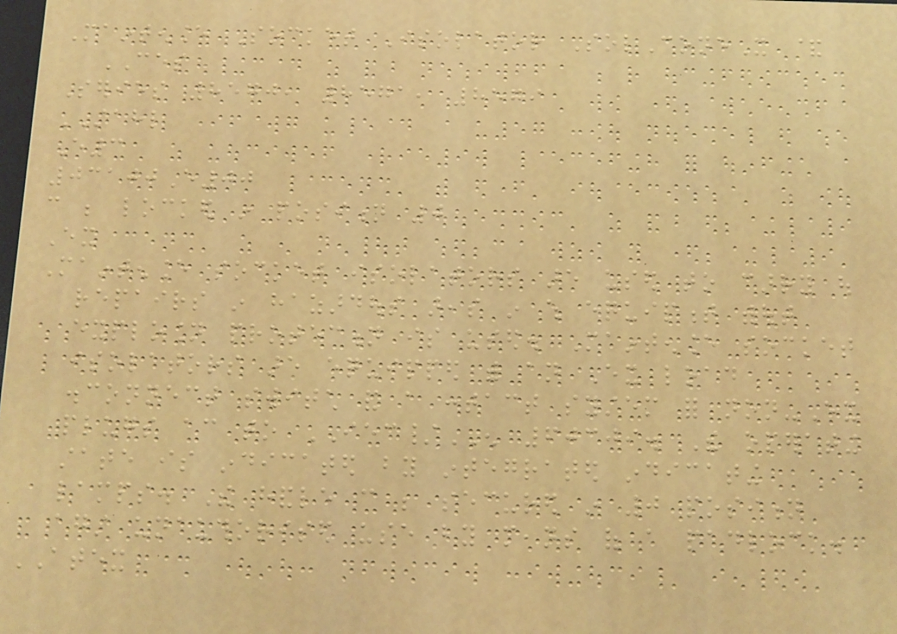Maintenance Socket Isolator SolConeX &
CES
Series 8570, 8571, 8579
STAHL
E3
03100E00
can be locked in position 0
Ex
Maintenance socket isolators are used to carry out
repairs in hazardous areas in which equipment without
explosion protection is used. Maintenance socket
isolators are equipped with an Ex load
disconnect switch and a contact system for non-Ex
plugs according to IEC/EN 60309. The operating
state is indicated by integrated indicating
lamps. The handle can be secured in 0 position
against unauthorised use by means of a padlock.
ATEX
